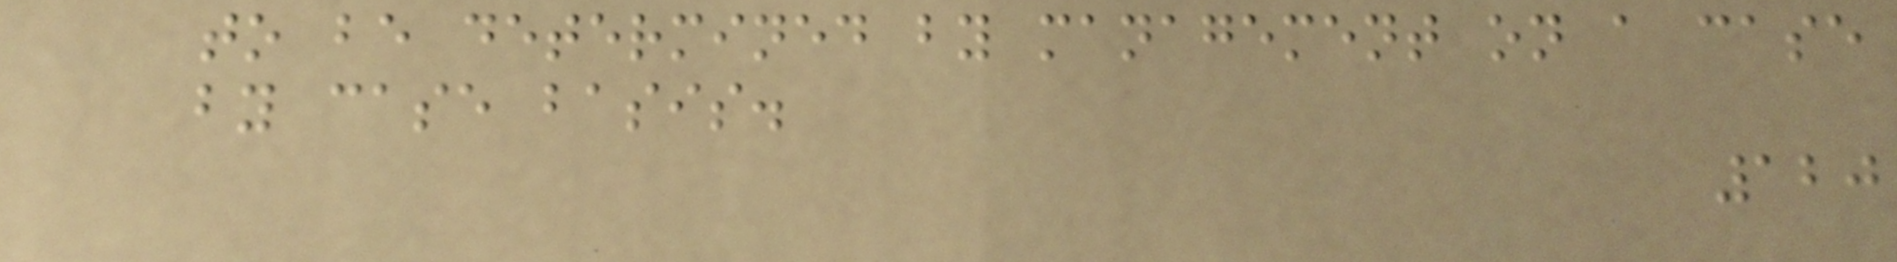to be determined by management on a case
by case basis.
120
